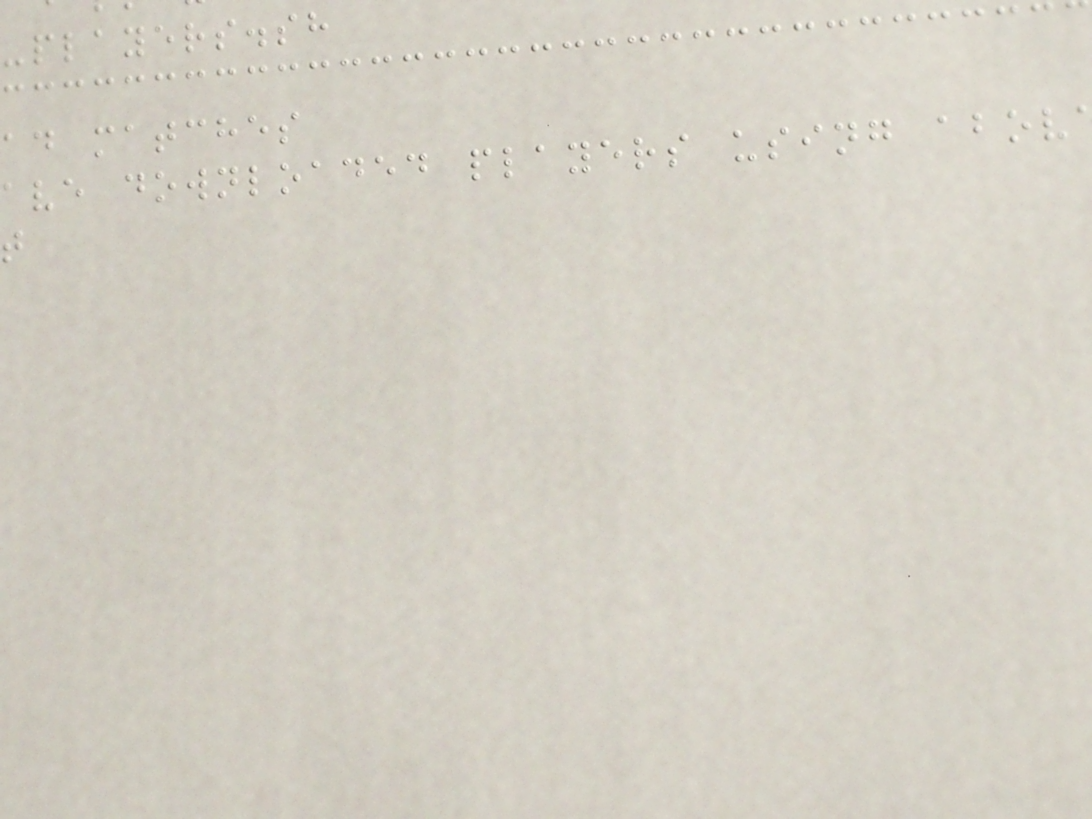players.sh
ad matches
ave downloaded players using abov
